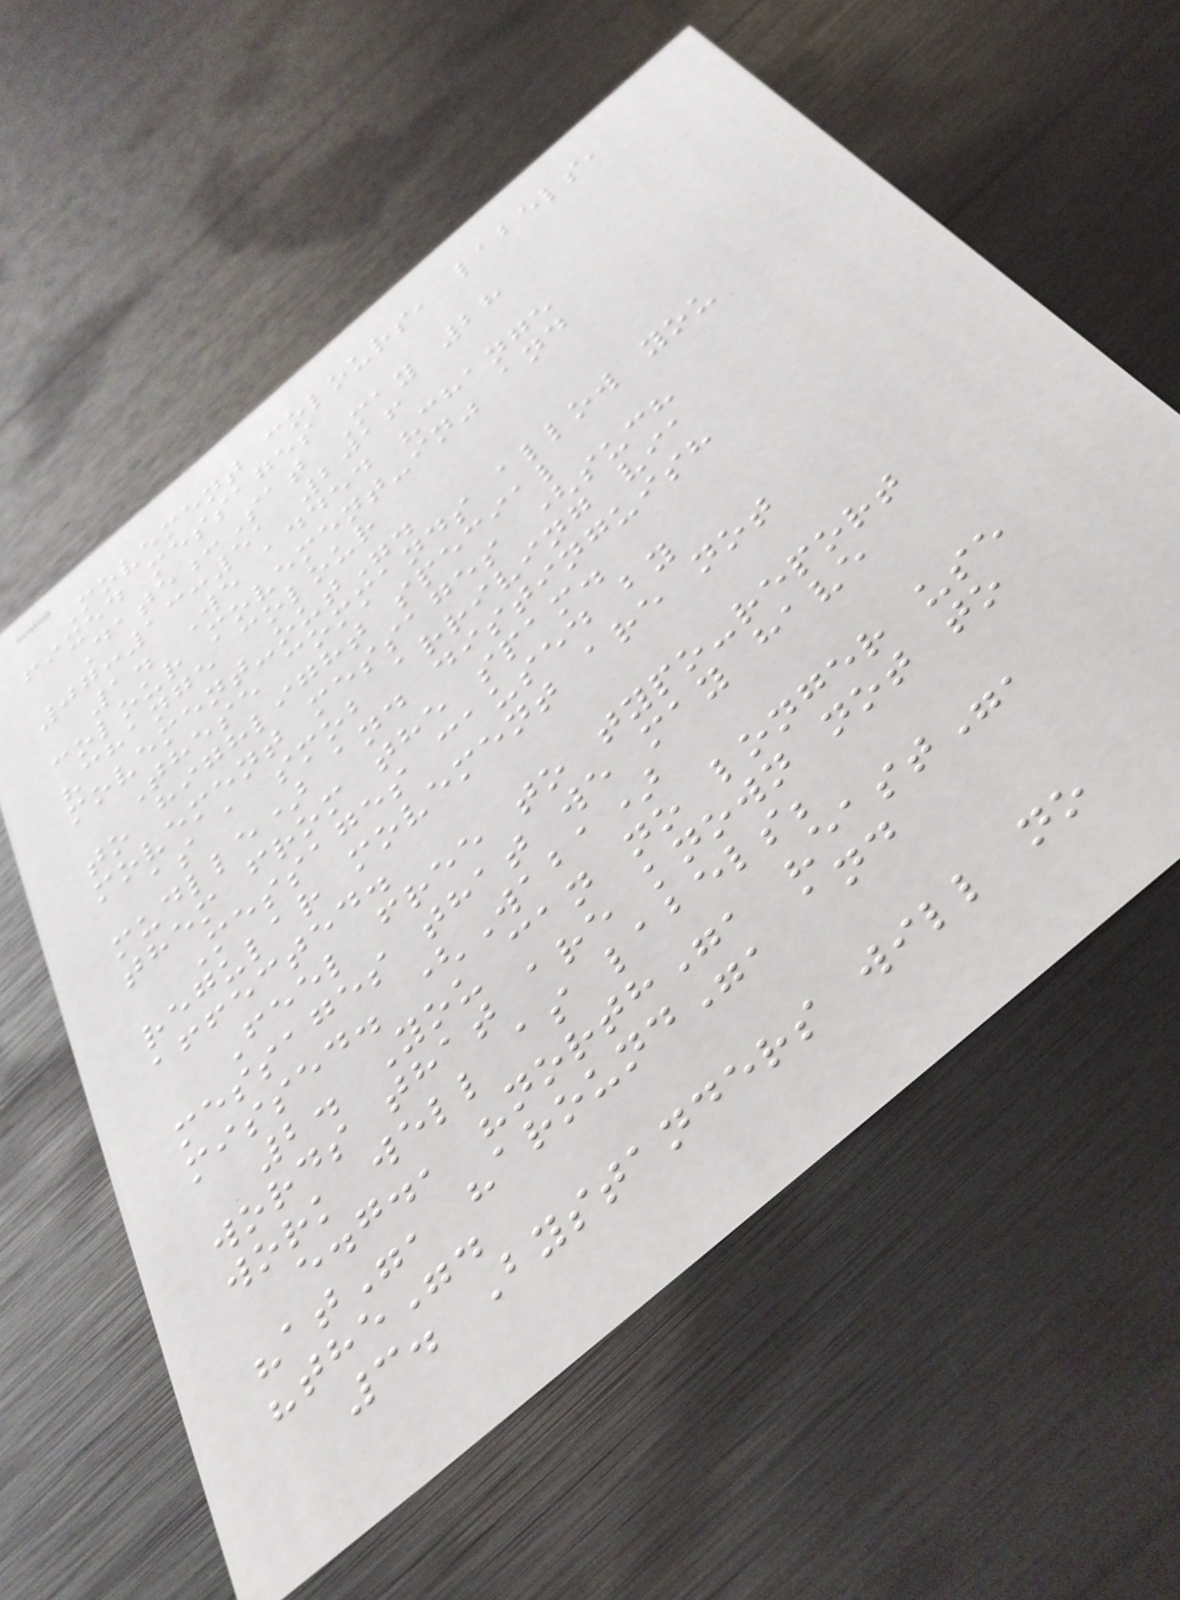Movement colours, labels,
fixed messages
Date:Sat May 28
07:13:51 2016
1. We added "change
colour movement-in" and
"change colour
movement-out".
These commands allow you
to highlight special
movement messages (such
as a smob arriving via
mudlle) and distinguish
them from the spam.
Messages caused by
regular movement are not
affected.
Feel free to typo-report
messages that we may have
missed. (Waba)
2. You can no longer use
words that are known not to
work well as labels;
e.g., "north", "east",
"at", "around", and
"the".
3. Bystanders will no
